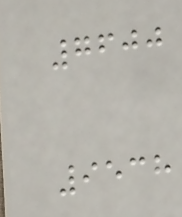7600
9538
